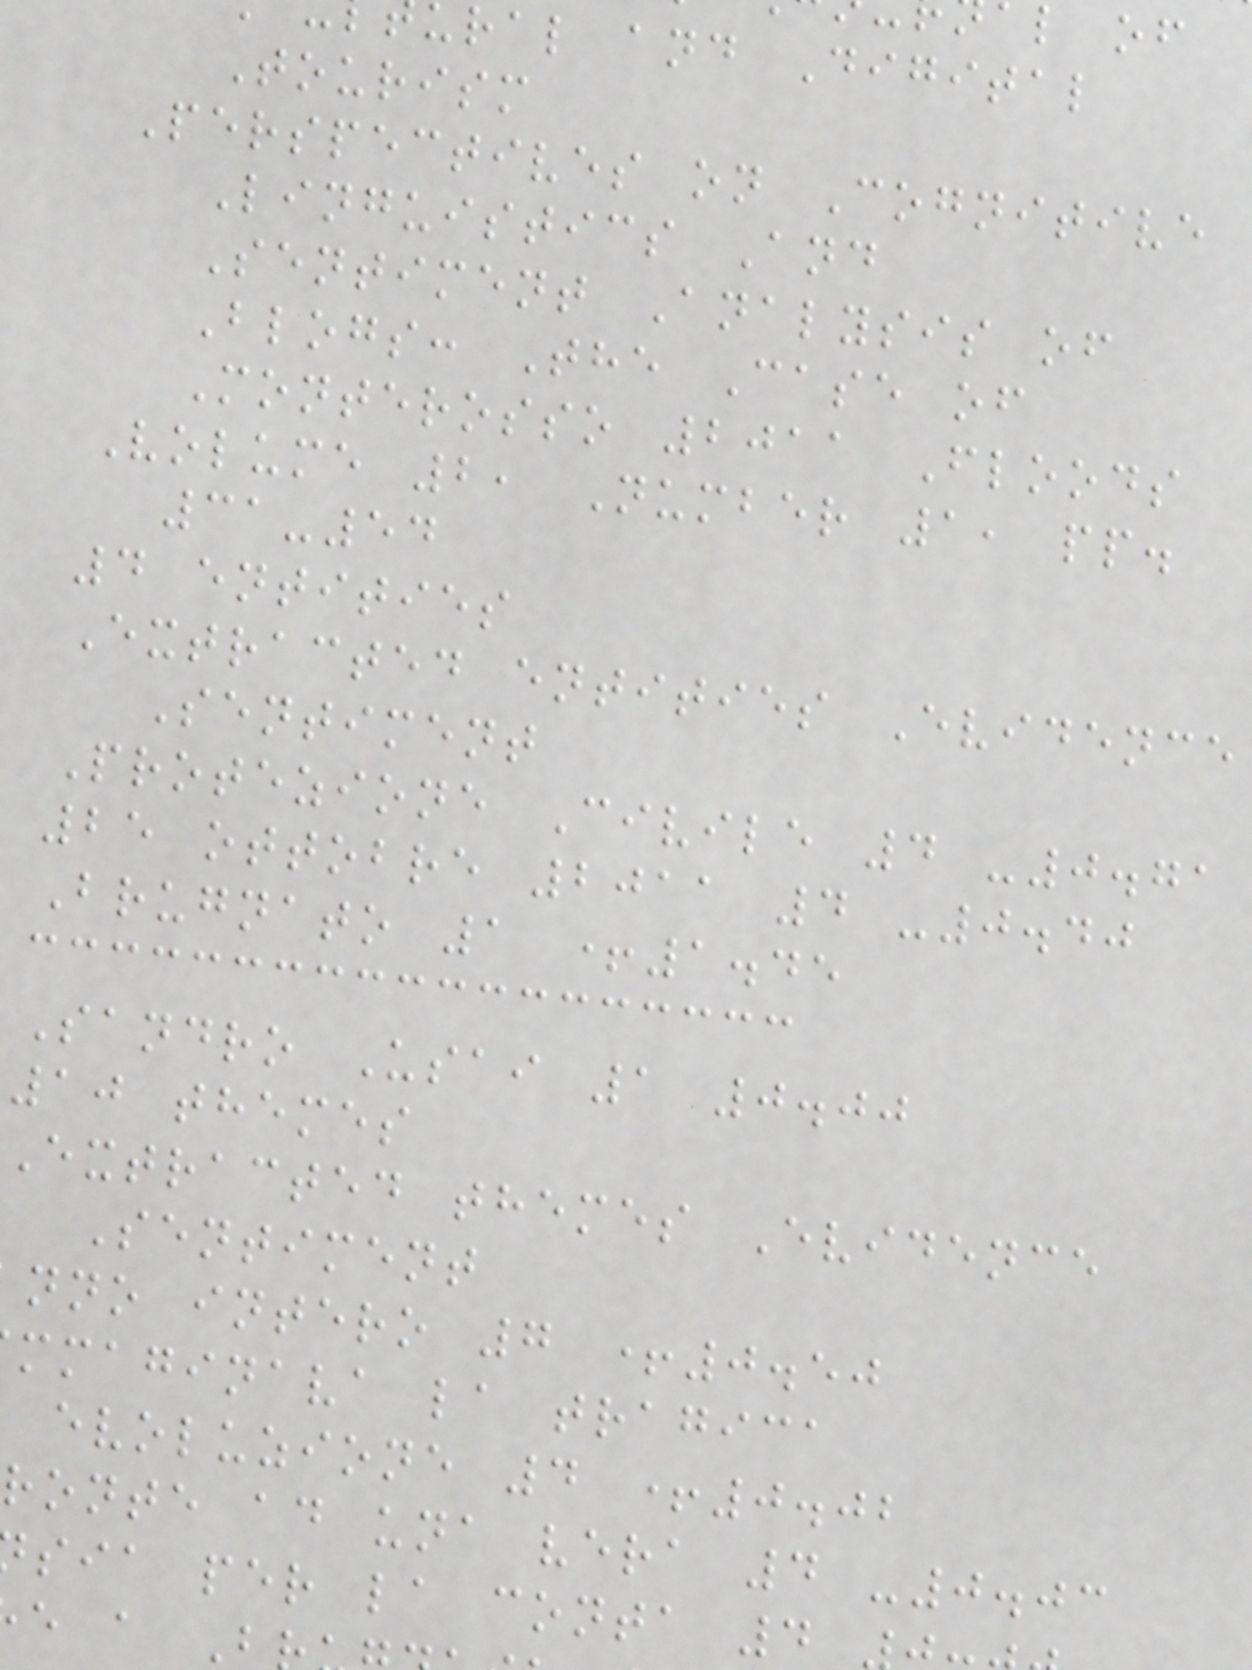ral and Digital
Tourism
Perspectives on Cognitive
Linguistics And
Sentiment Analysis of
Blogs: The Case of
Monterosso 2011 Floods
Volume 2, Number 1, pp.
31-54
4 entities
Extracted entities Evidence
Sentiment
Protezione Civile 4 -0.71
25 ottobre 2011 4 -0.40
Brugnato 1 +1.45
Sandro Usai 1 0.00
10 themes
Extracted themes Evidence
Sentiment
nno intero 7 +0.50
mmaginava la tragica
evoluzione 4 +0.02
ronte ad una vera 4 -0.03
sia per la conta 4
